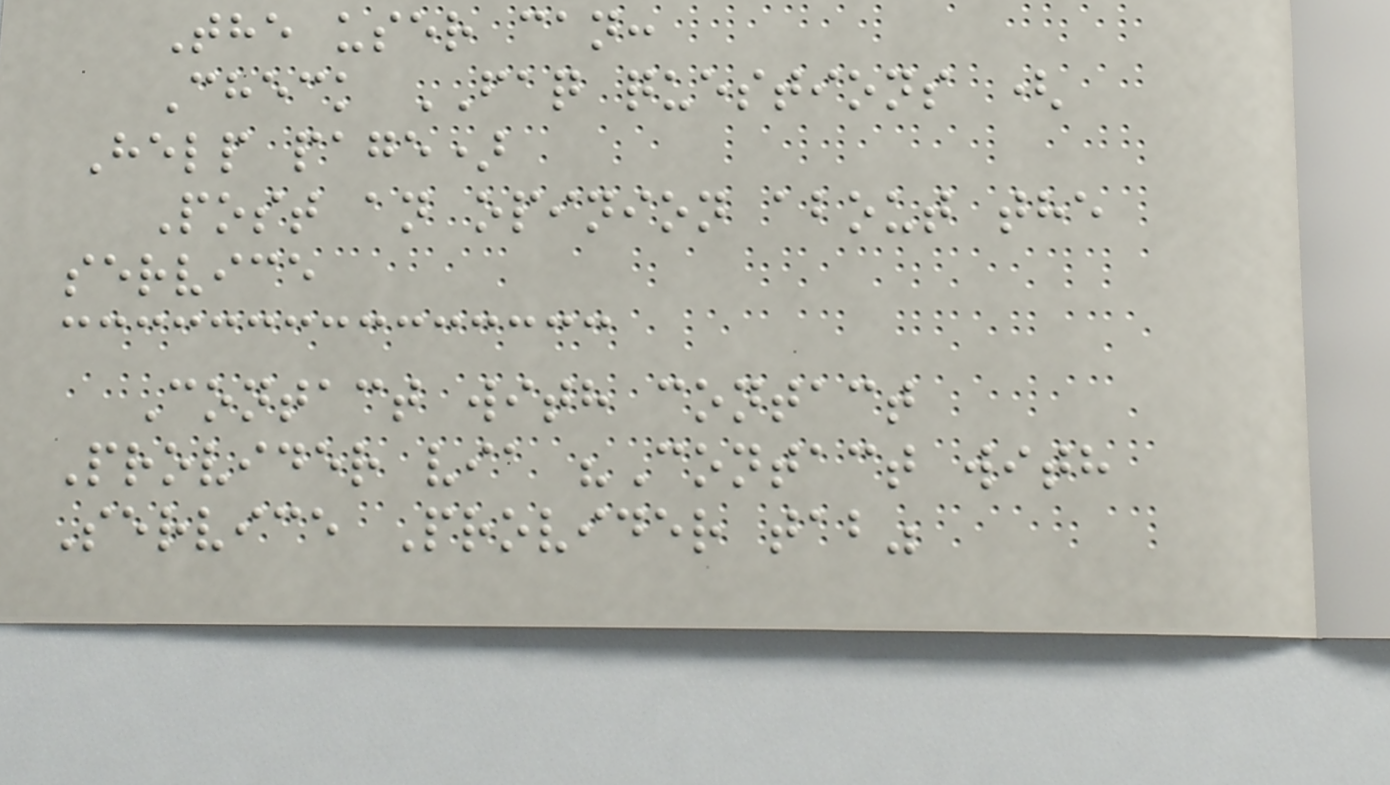The user can:
Check FAQ questions (
Help page)
Post an opinion about the
service
Contact with contact
Provider via "Contact with
Service Provider tab"
